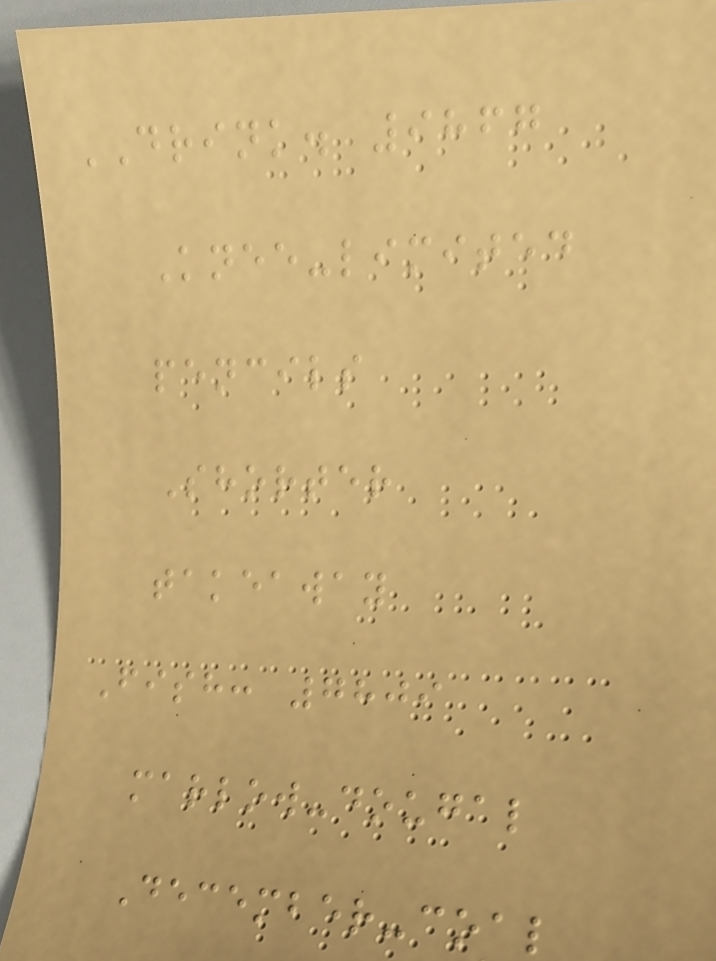DRINK. 9867
Knee-limited
pencils
Shorter
takeaway
Fish: 7809
marlow-dougal
December-coal
